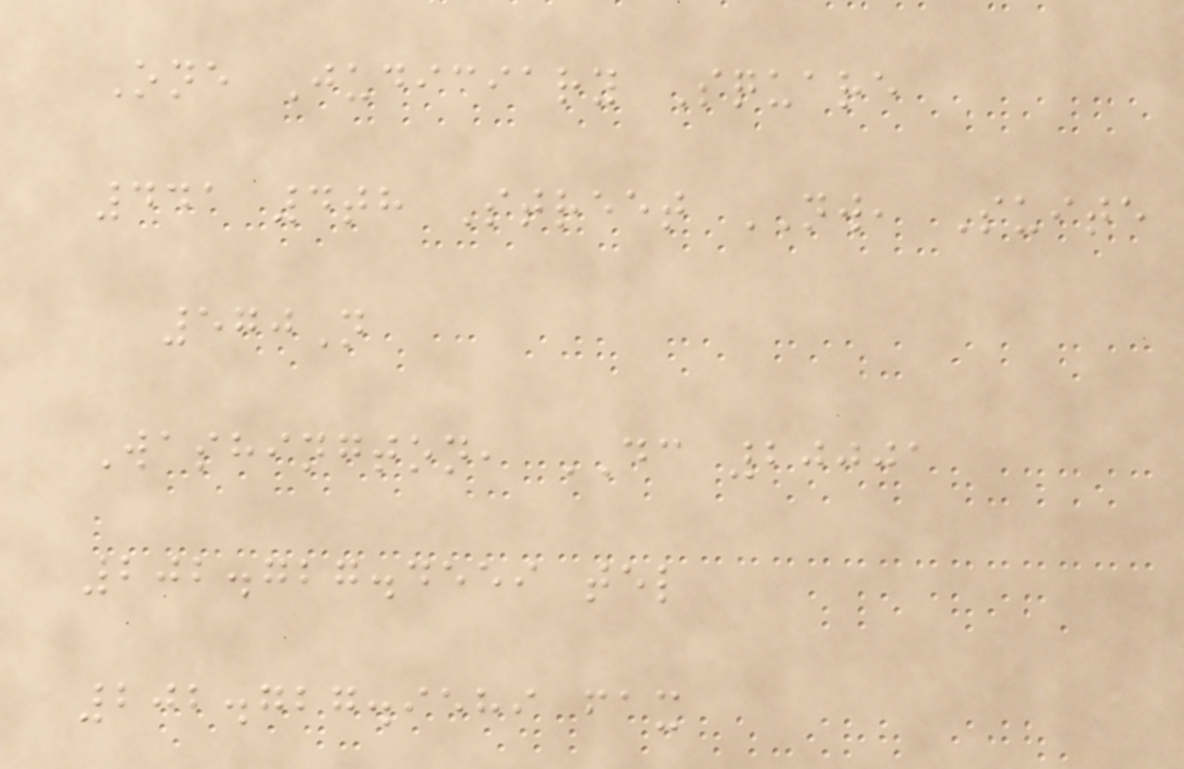One Judiciary Square
441 4th Street NW, Suite
570N
Washington, DC 20001
202.727.4559 tel
202.727.9589 fax
